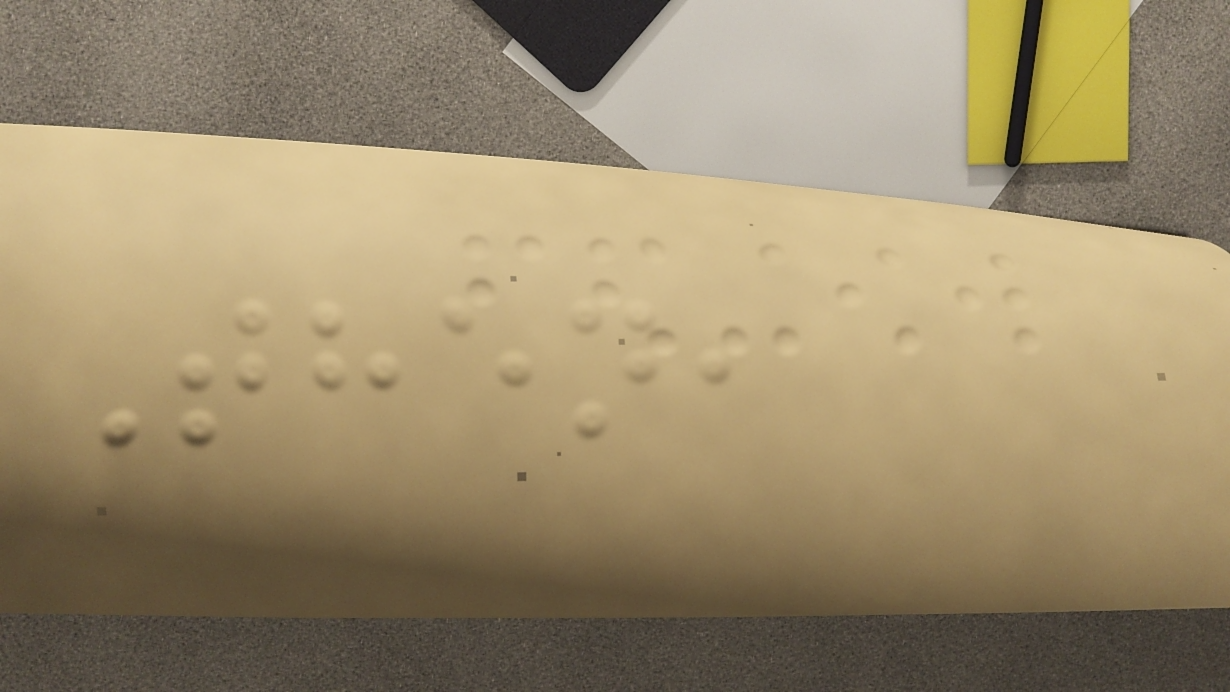Then,
